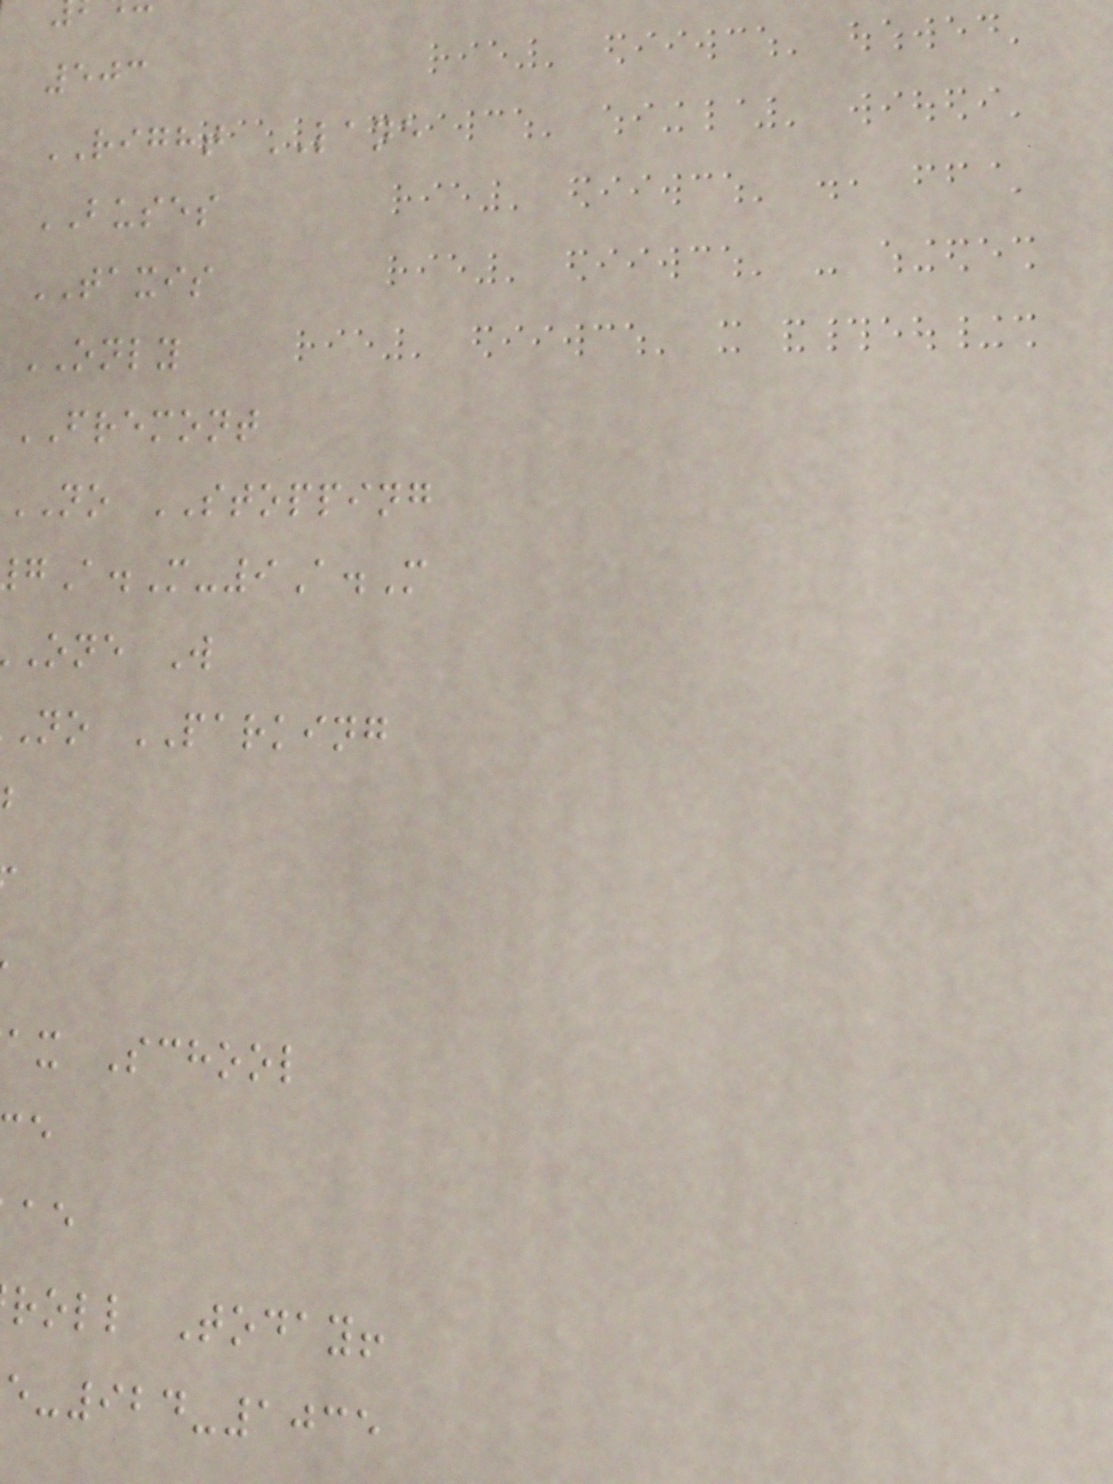503
RIGHT LANE
BUSES
TAXIS
ONLY
FREMONT
NO STOPPING
A.M-9A.M
one W
no PARKING
ax School
roll Today!
-924-1035
